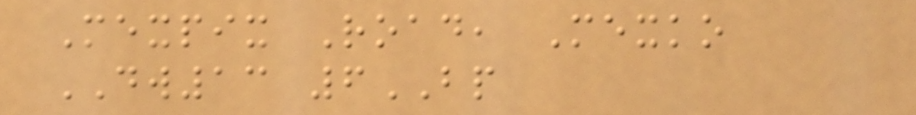Mexpix Road, Mexko
DW13 6BP
